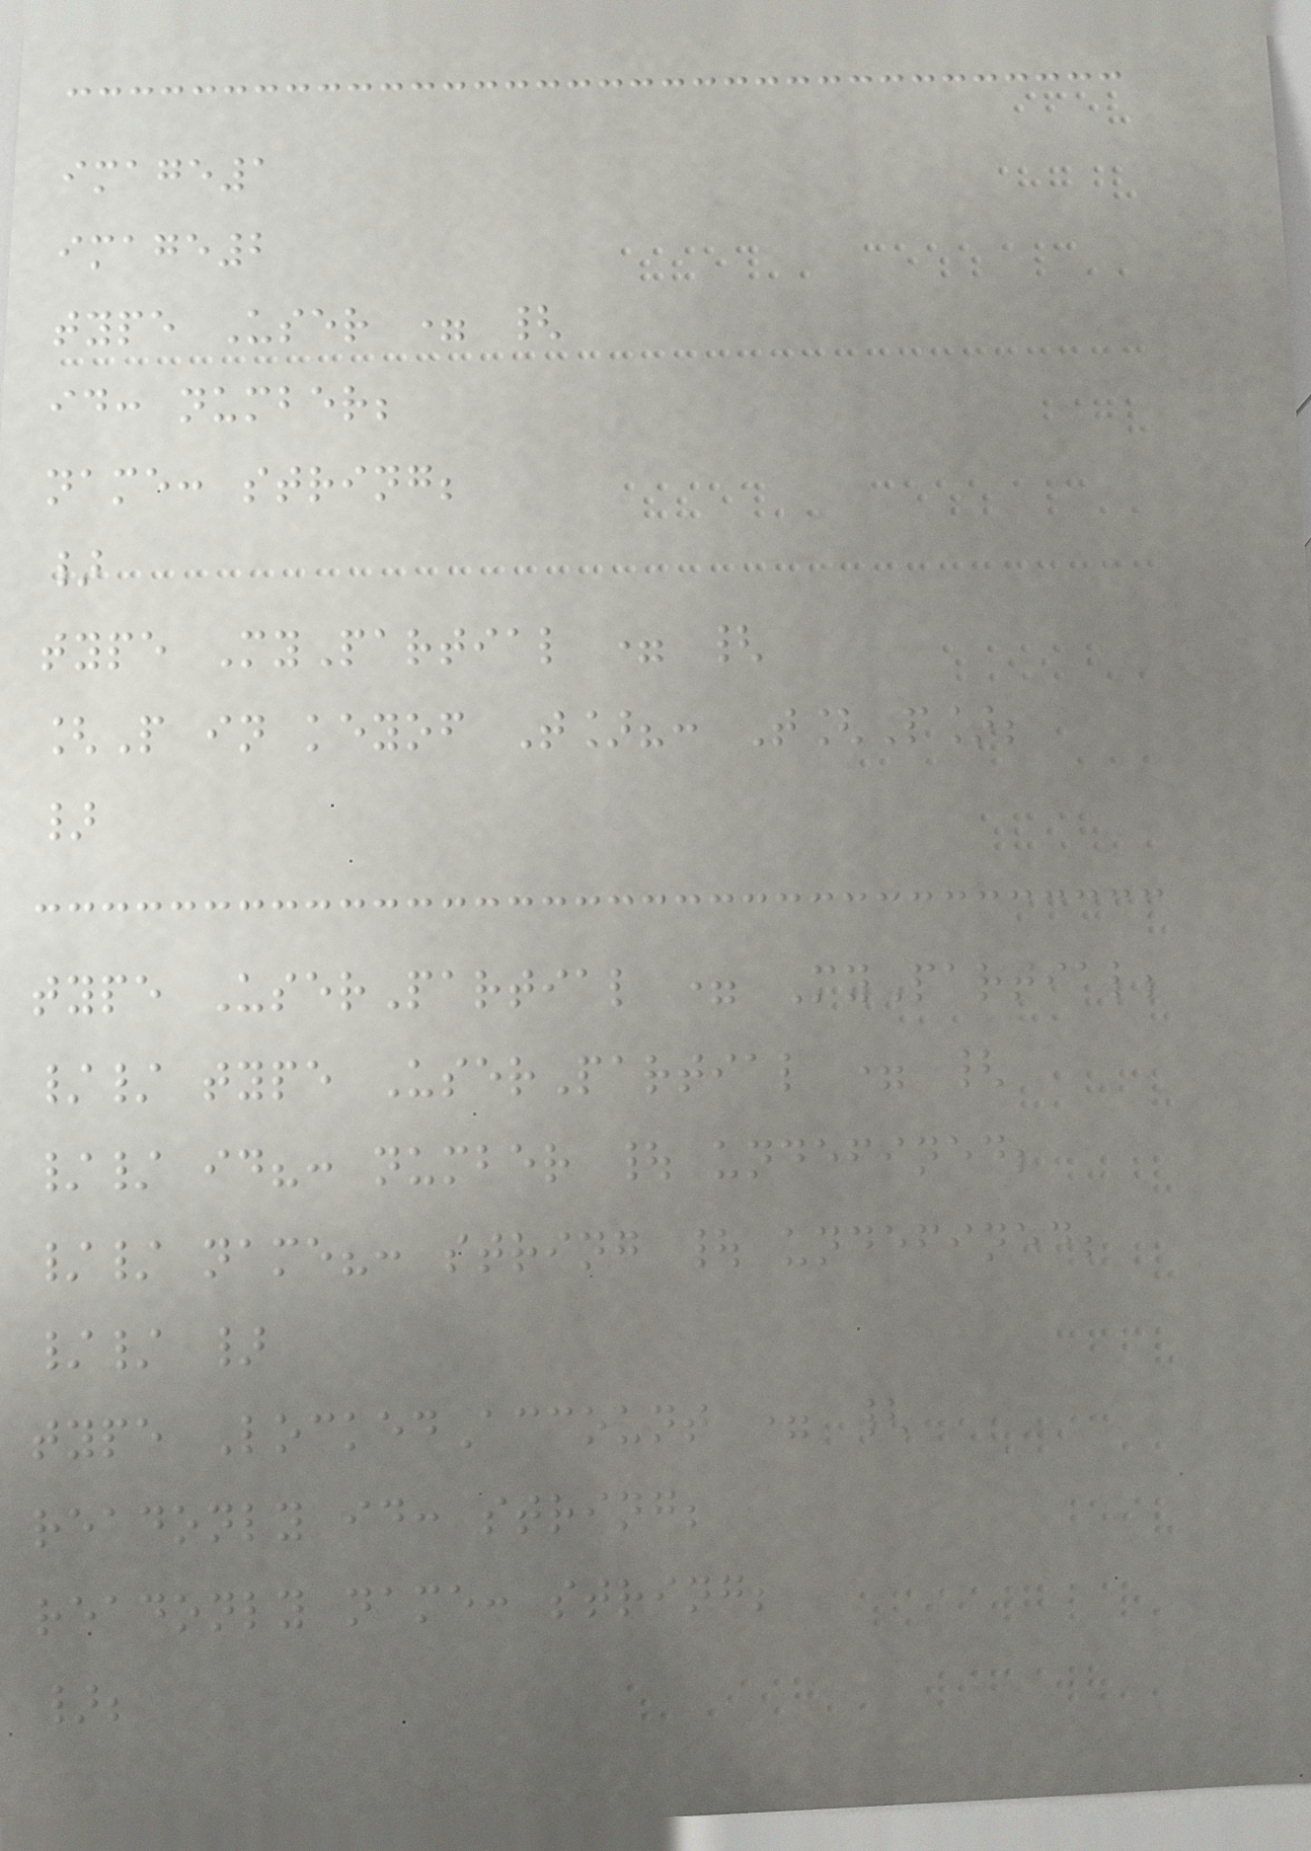image1
image2
type User = {
id: number;
name: string;
}
type MyPartial = {
[P in keyof T]?: T[P];
}
type UserPartial = MyPartial;
// type UserPartial = {
// id?: number | undefined;
// name?: string | undefined;
// }
type LockedAccount = {
readonly id: string;
readonly name: string;
};
